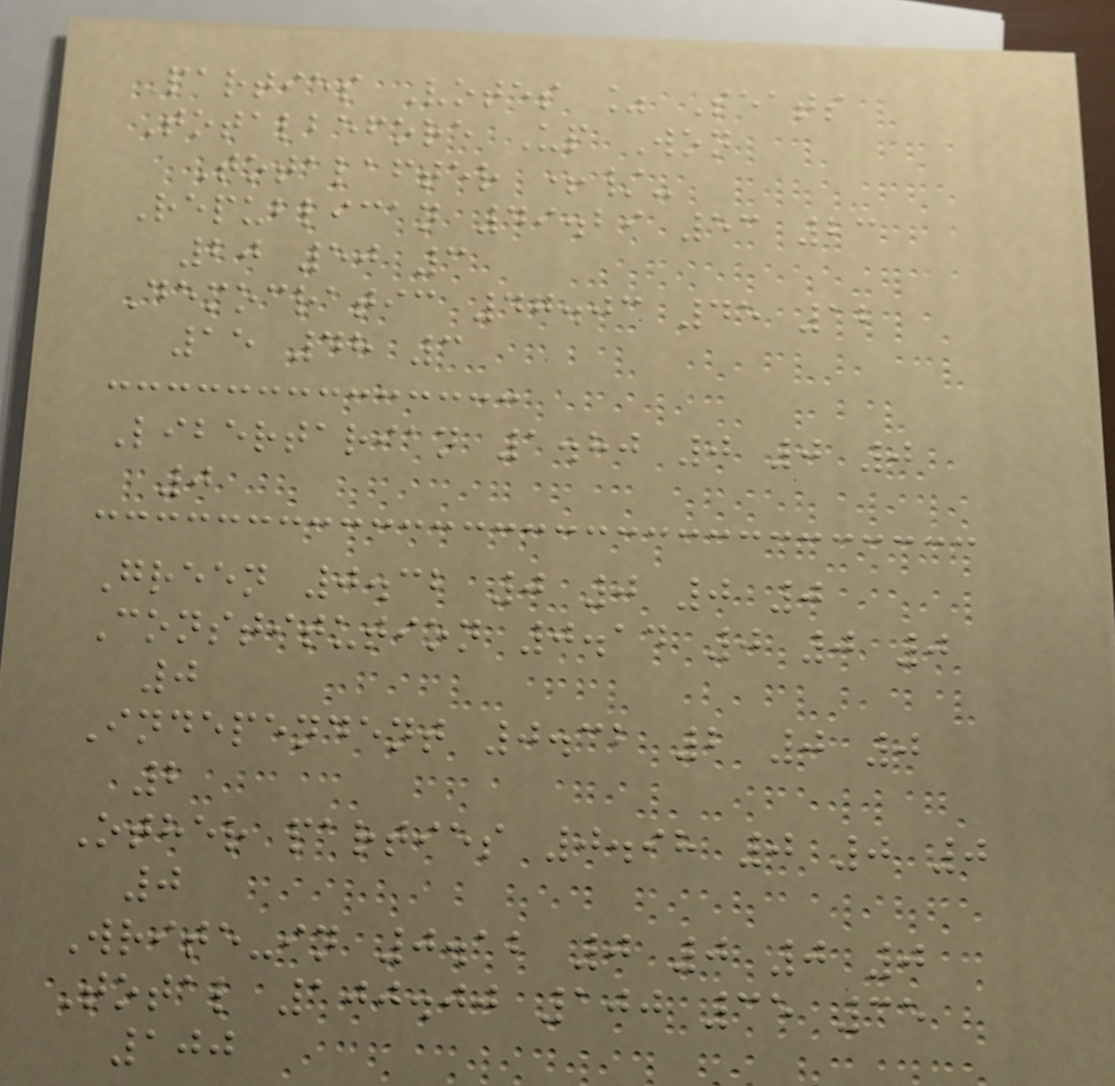Parties Votes % Seats
Totalbefore Up Won
Totalafter +/-
Republican 49.29 53 23
20 50 3
Democratic 47.03 45 12
15 48 3
Libertarian 1.80 0 0 0
0
Green 0.32 0 0 0 0
Constitution 0.14 0 0 0
0
Independent 0.32 2 0 0
2
Other parties 0.98 0 0 0
0
Write-in 0.12 0 0 0 0
Total 100.00 100 35 35
100
